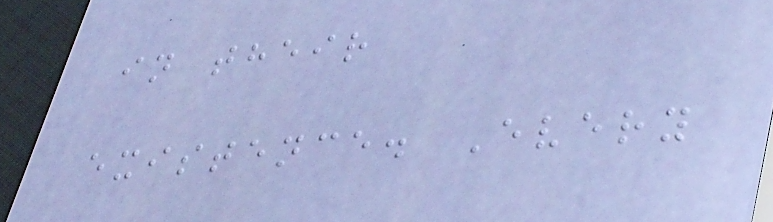in their
existence. Every
